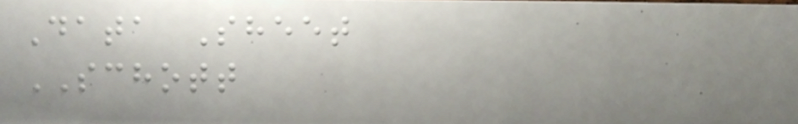Data Sheet
SCHOTT
